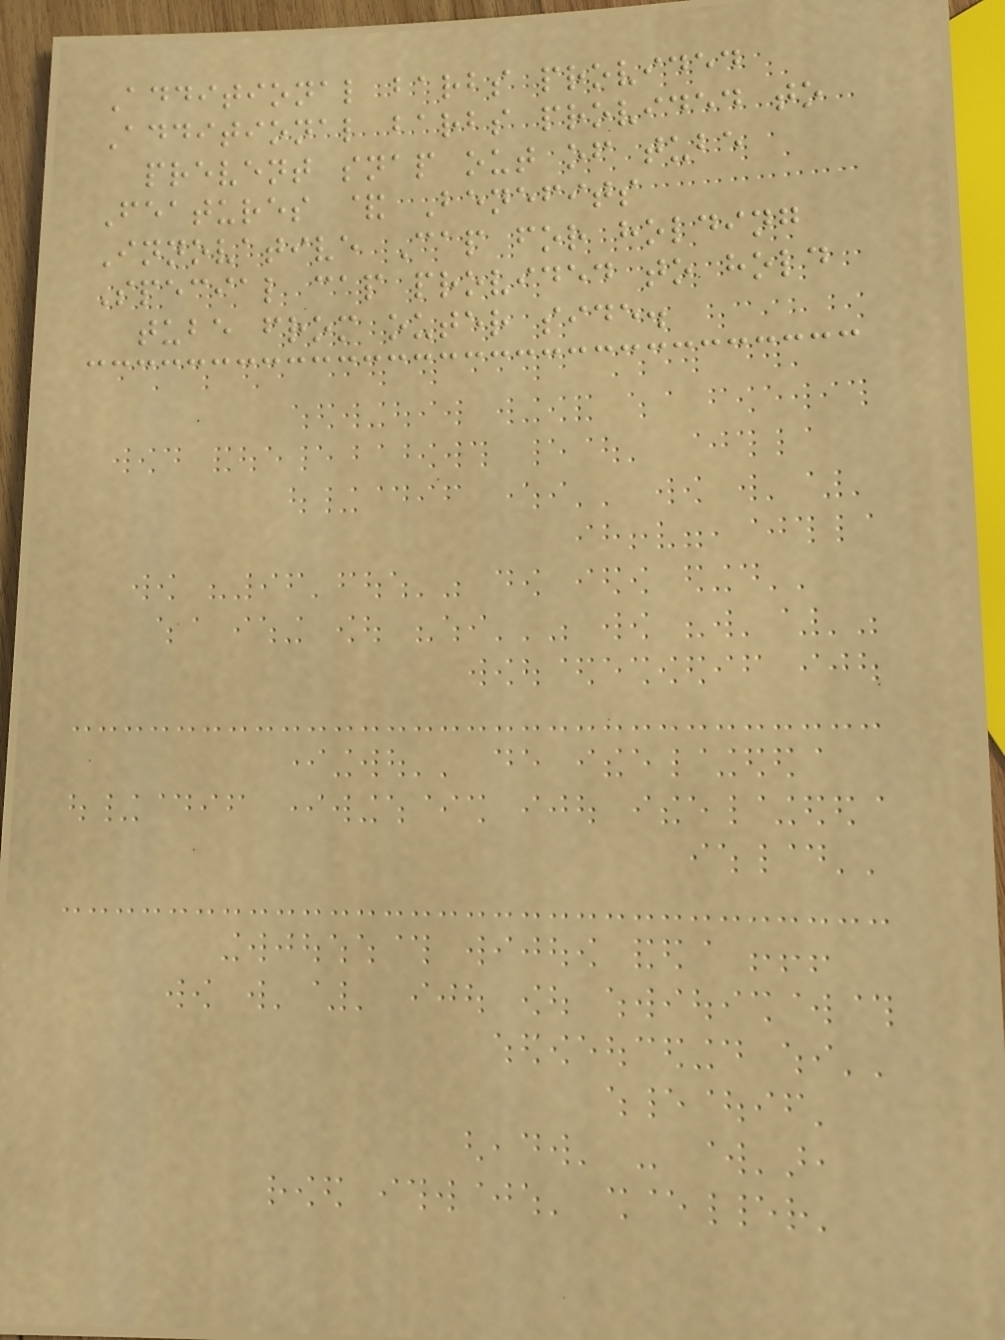Additional barbs provided
Additional barbs provided to
prevent snap out of tube
Features & Benefits
Innovative Cap for holding
Special cap provided to hold
tube from outer side.
